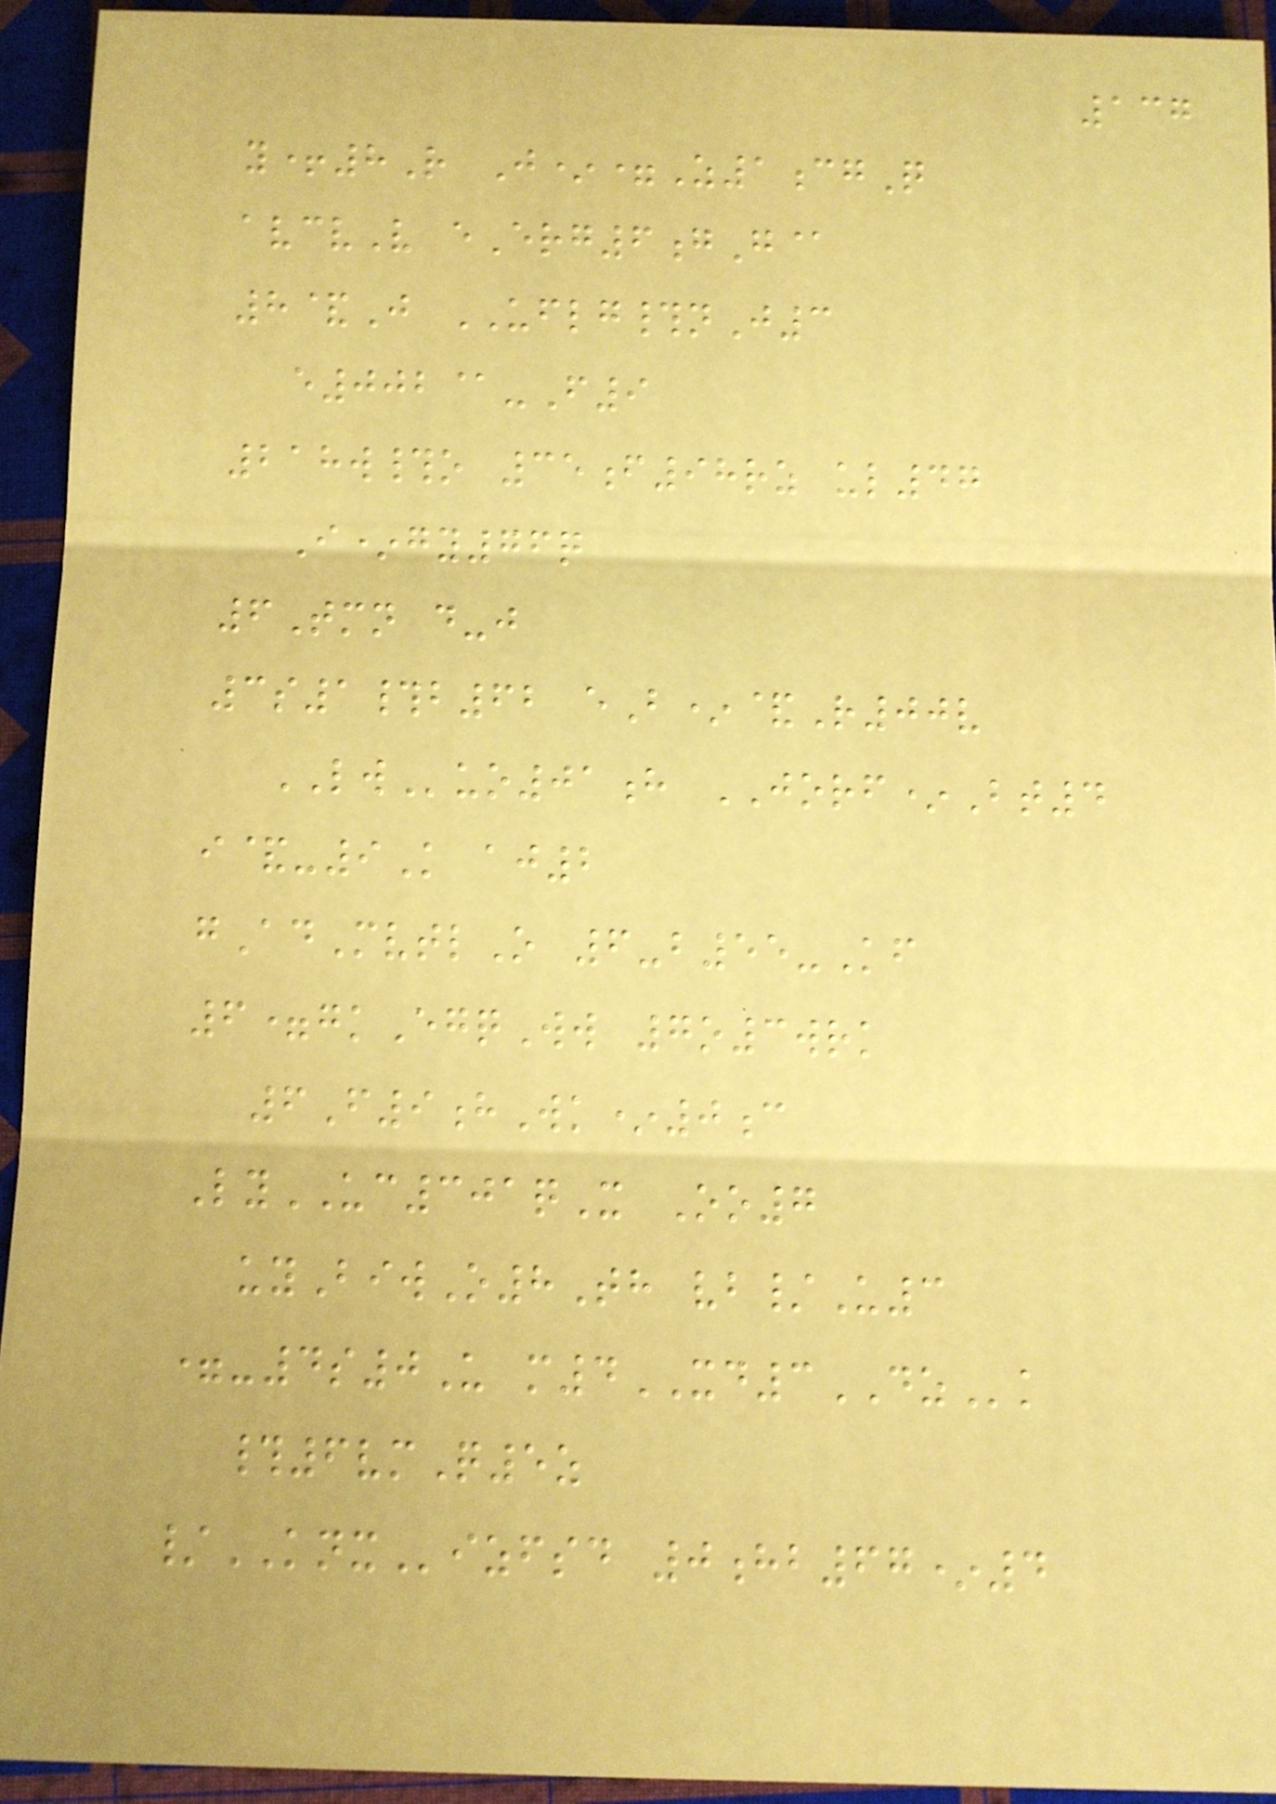137
y+8R J*=Z1cgQ
avcvV eErg6gG@
8&J UFLG#nJ3
e002@-F9
218w#o 35f98rz ul47
I*gy76q
6Tmn d-j
3s1#b62 eB*&R00v
LWuo01h JORF*Bt4
i&-9K aj2
gAdMvtlO 6-b55-Kf
6=gkEgqWw 7o3wrk
6F9hWk*0c
LyUC301qX Oo7
uyBiwO8Th vb/U3
=-4s0U m4XD3DZk
#6vmQ5z
/KNXizfsd 0hb67*4
